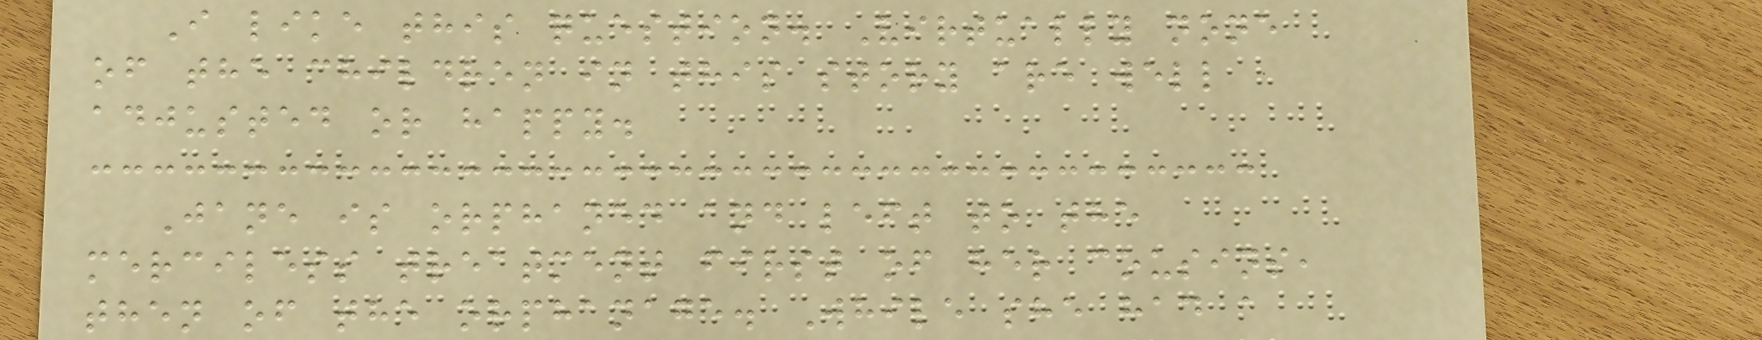I like this question. Virtually none
of the children in this story are well
adjusted or happy.
Jane is orphaned and left to the
merciless treatment first of her cousins,
then of the orphanage. While she had a
